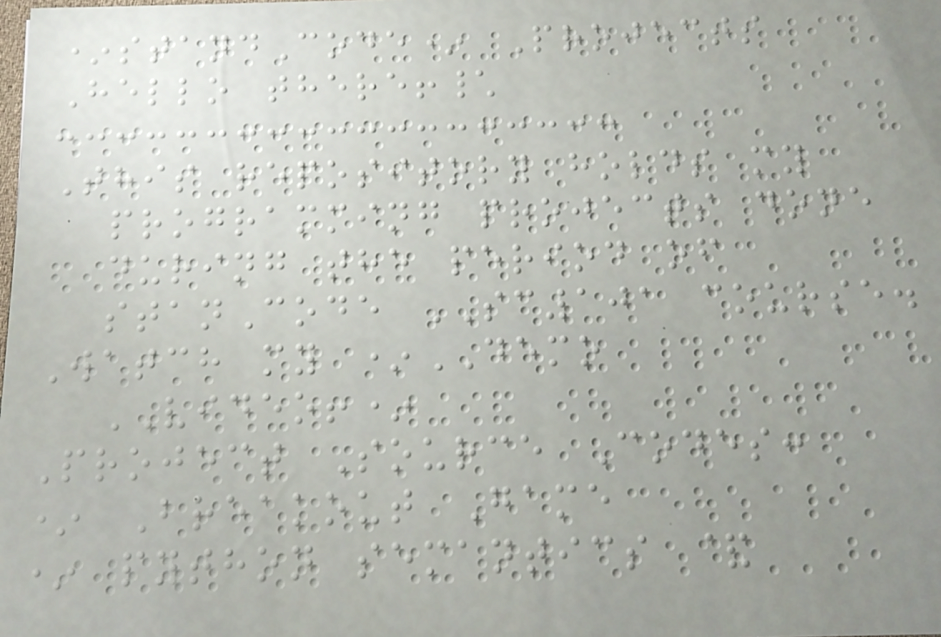*standCode* Projects
Hello there!\
This repository holds my
programming projects done
during the period of
stanCode SC101 course.
Watch my *DEMO
VIDEO!*
Project Source Codes:
* Breakout Game
* python semantics &
